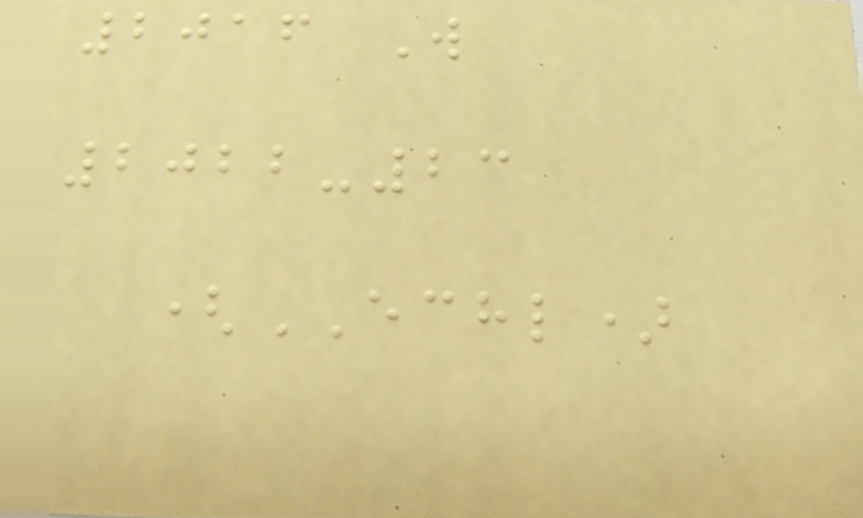2016 W
2022-23
(ECHL)
